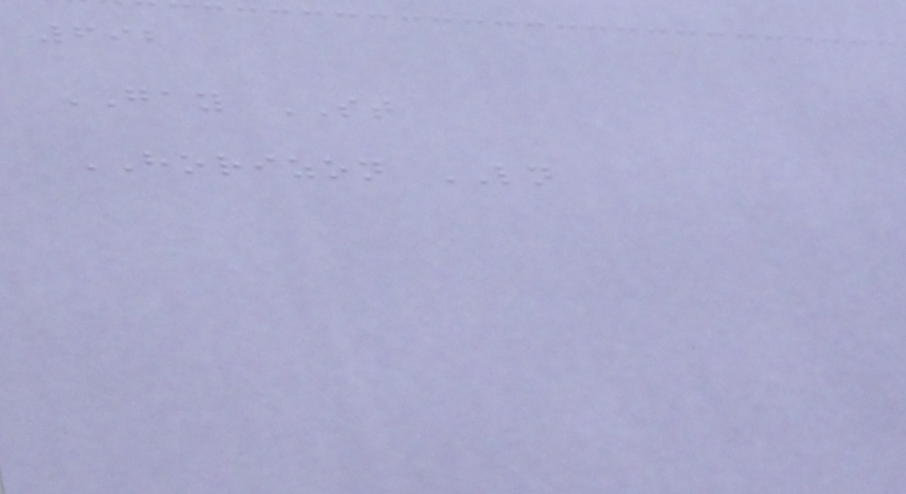692
GAY ST
HORIZON LN
